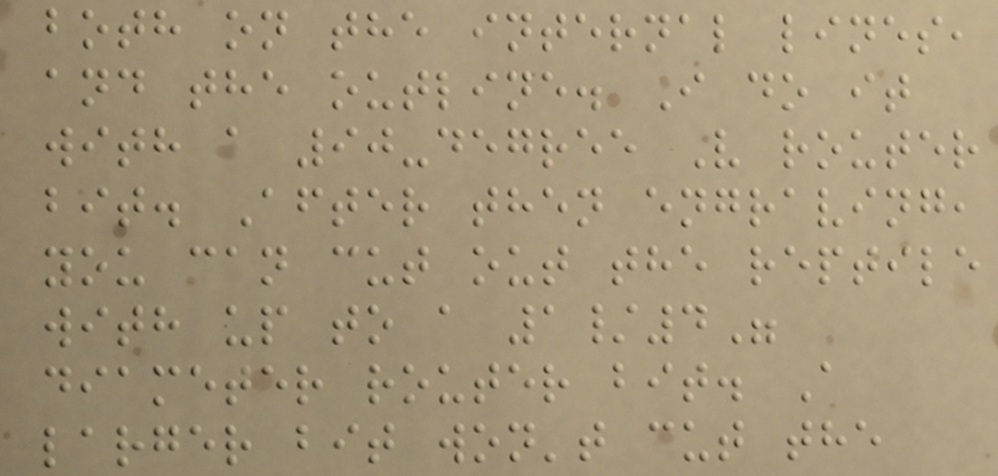both on the internal lines,
and the outline. I do it
with a 90-degree V router
bit. After then engraving,
you can cut out the reptile
with up to a 1/4"
diameter router bit. A
larger bit won't cut the
